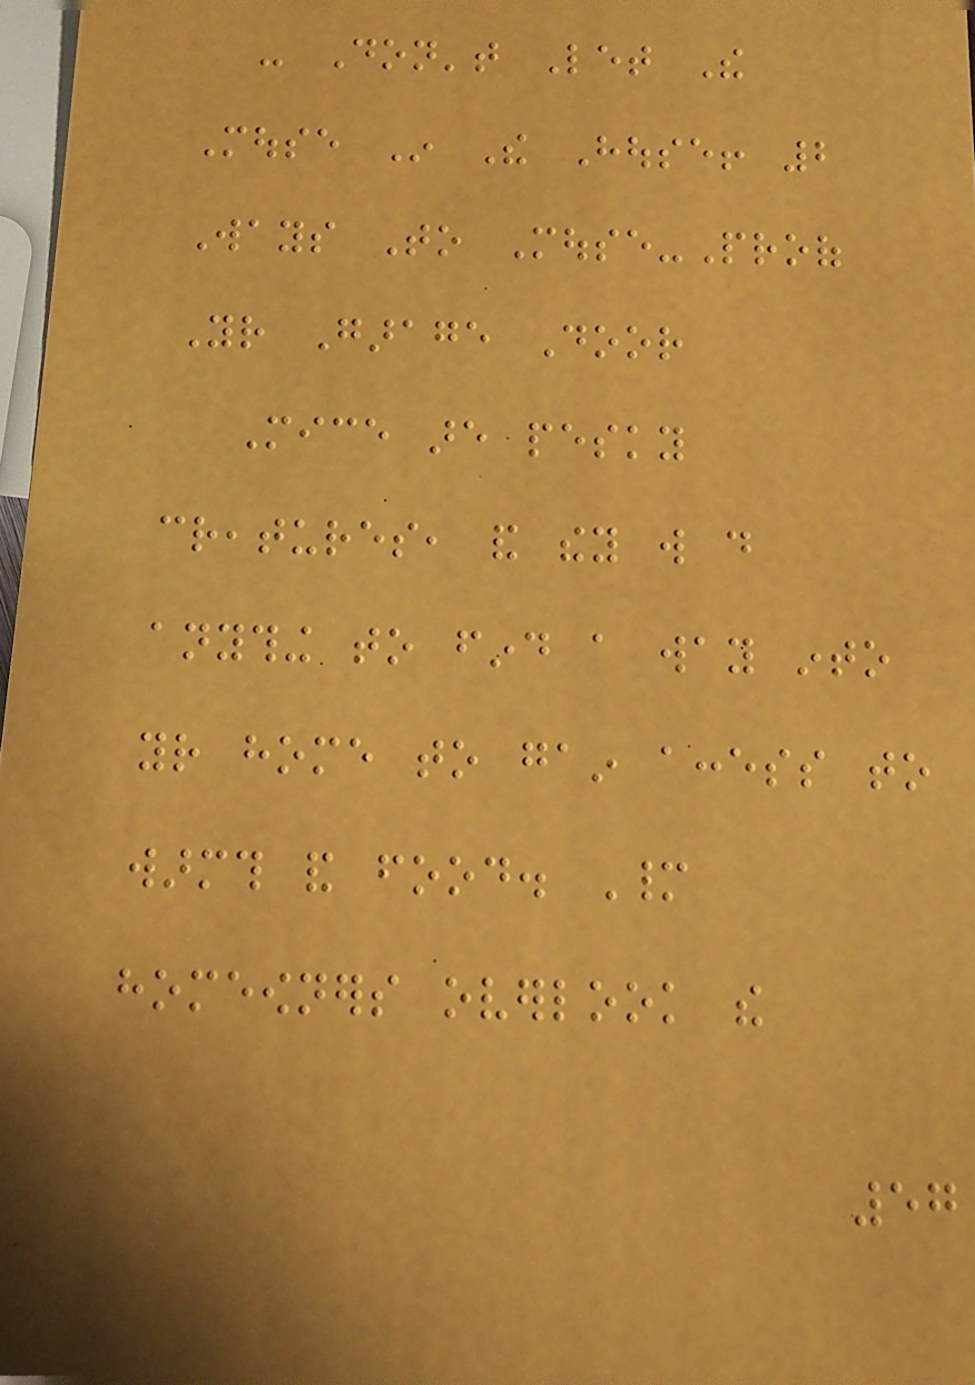- Don't Let The
Mouse In The House! 2
Ways To Mouse-Proof
Your Garage Door
Mice are pesky
creatures, and they will do
anything to find a way into
your home to gain access to
warmth and food. Many
homeowners overlook the
57
